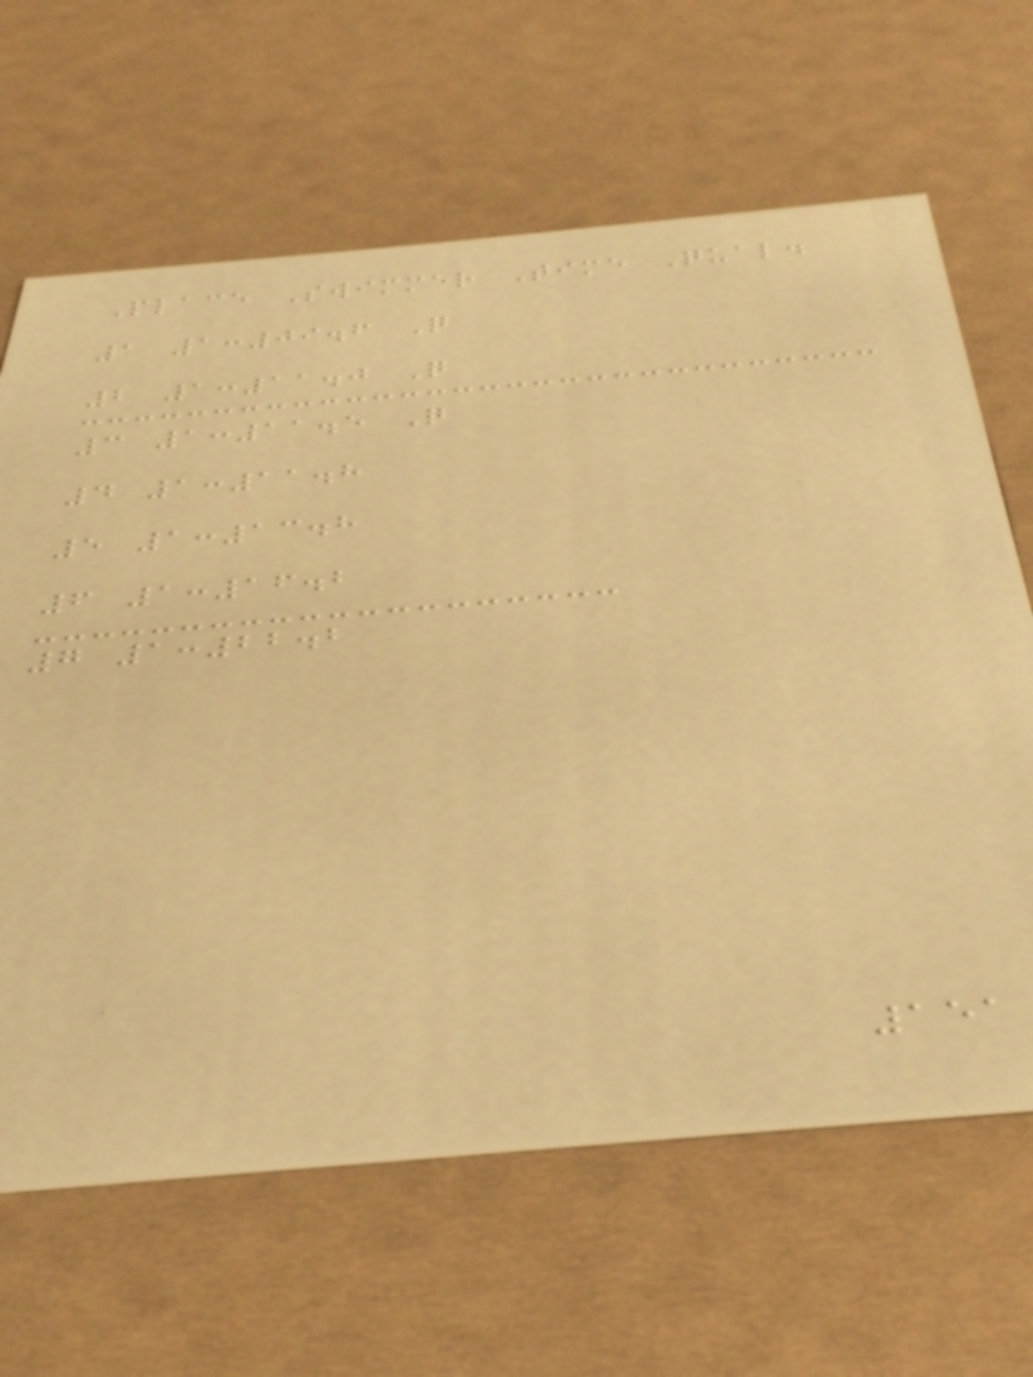Place Swimmer Time Qual.
1 1:09.6 Q
2 1:11.0 Q
3 1:11.5 Q
4 1:11.8
5 1:13.8
6 1:16.2
7 1:22.2
151
